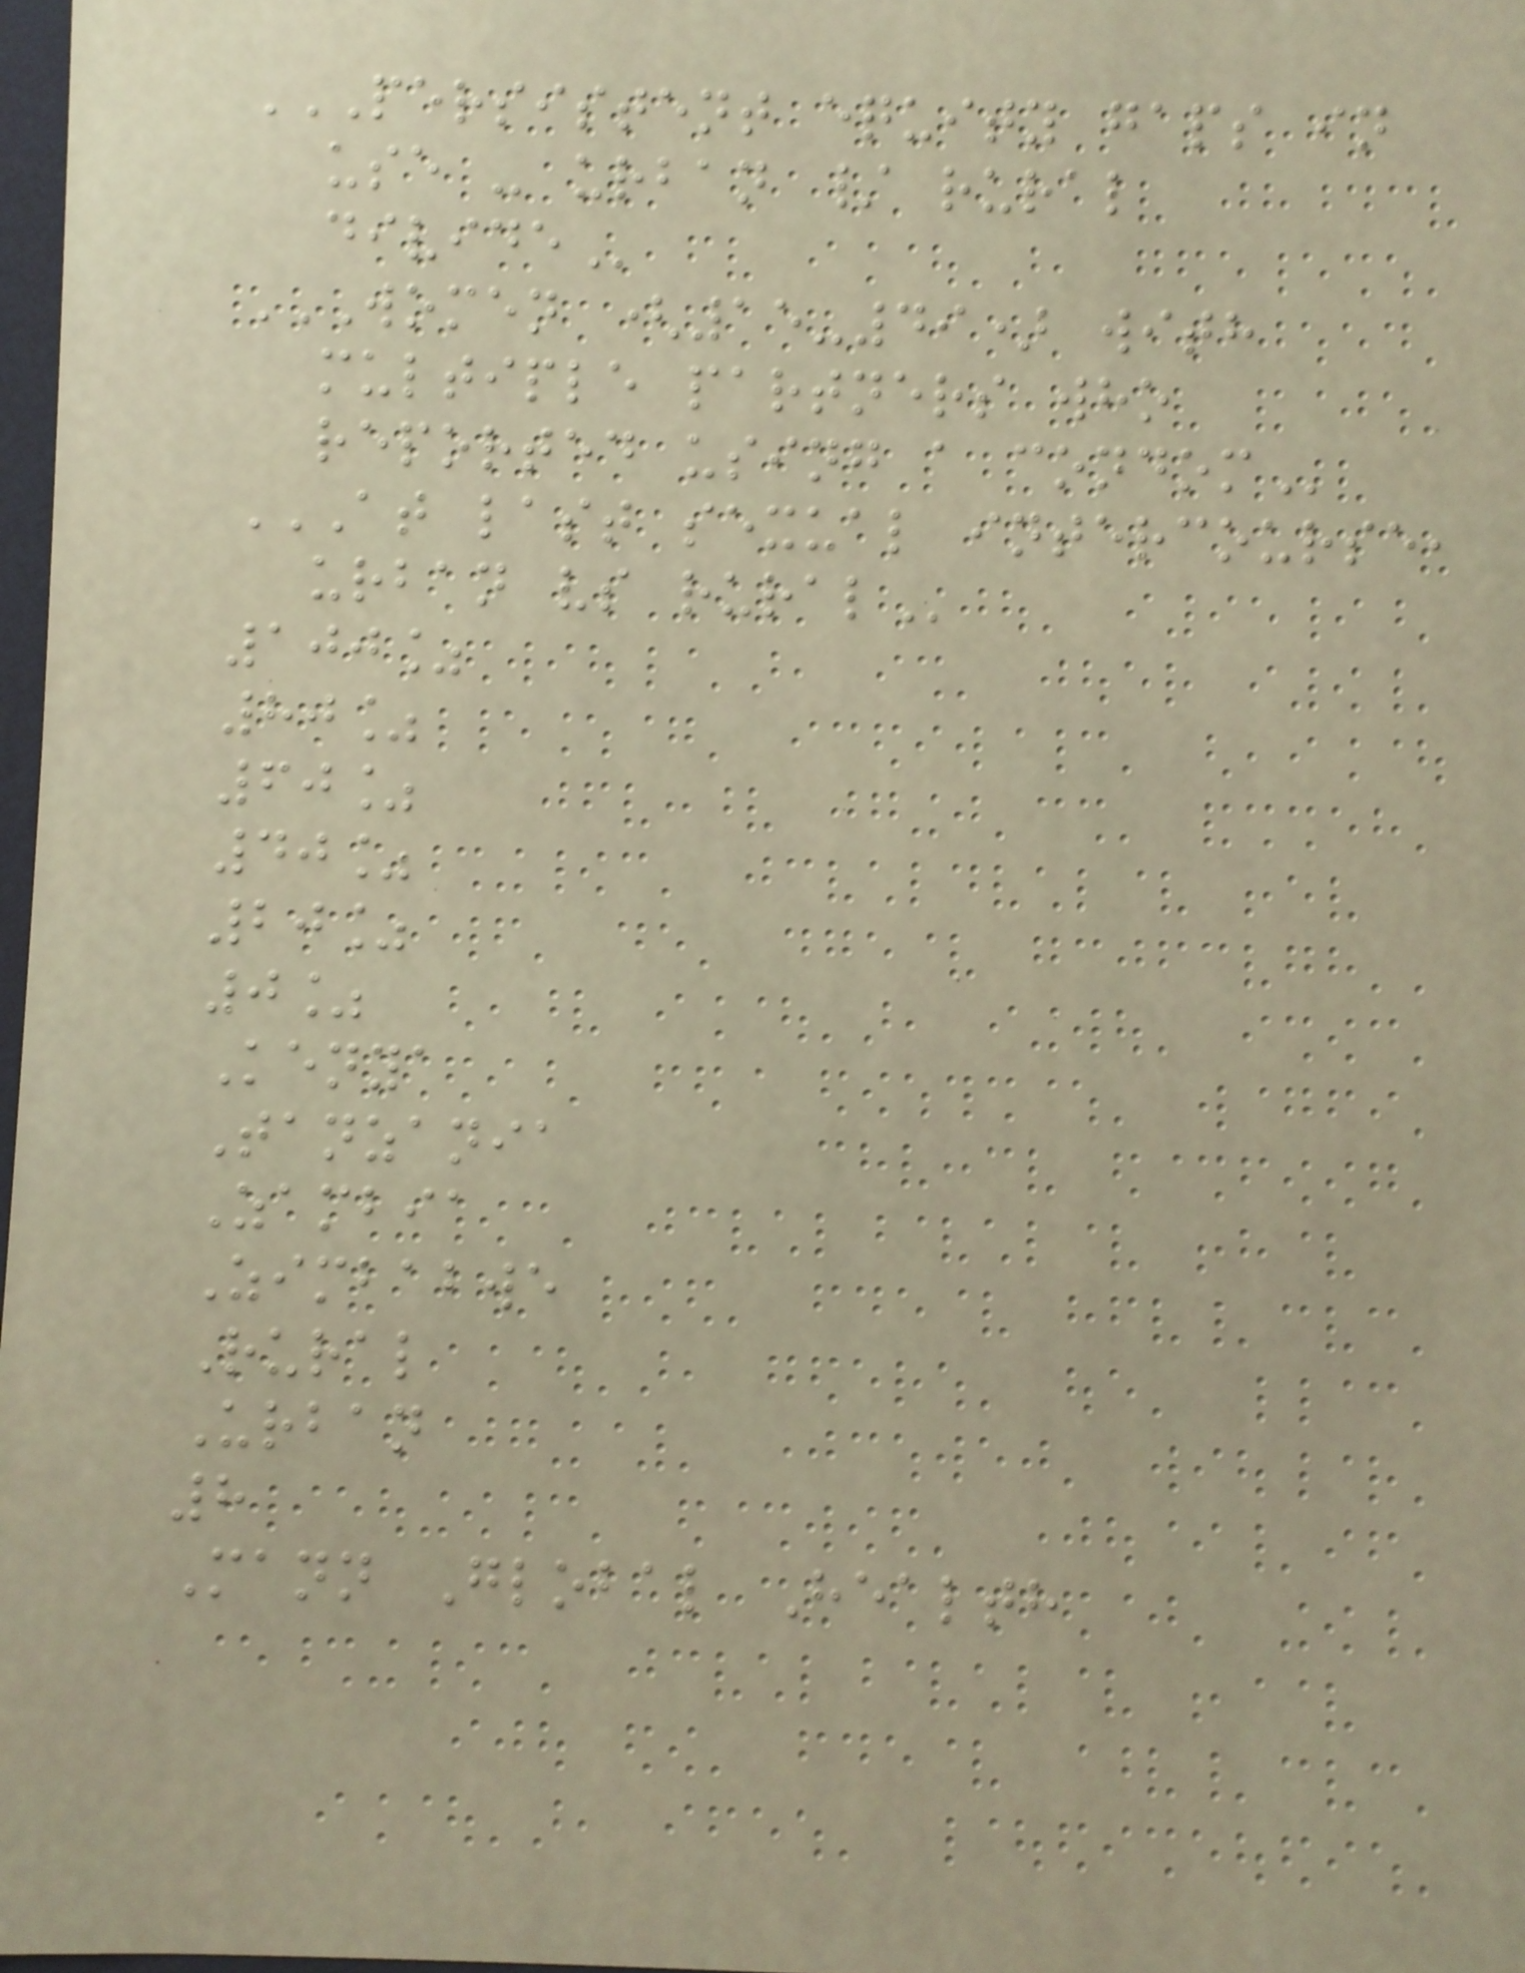PERSISTENT EQUITY GAPS IN
USE - URBAN / RURAL
DIVIDE
WOMEN (15-49) WITH
MULTIPLE PARTNERS WHO
REPORTED USING A CONDOM
AT LAST SEXUAL INTERCOURSE,
URBAN VS RURAL
100%
80%
60%
40%
20%
0%
Kenya
Tanzania
Zambia
Zimbabwe
Rural
Urban
8
Mann Global Health
